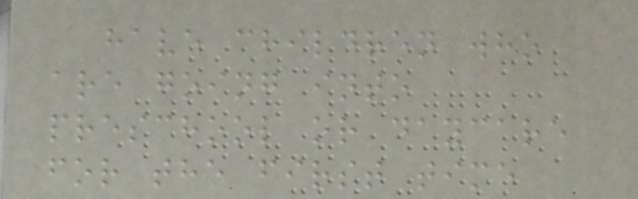have children who
are going into
preschool or daycare
for the first time
